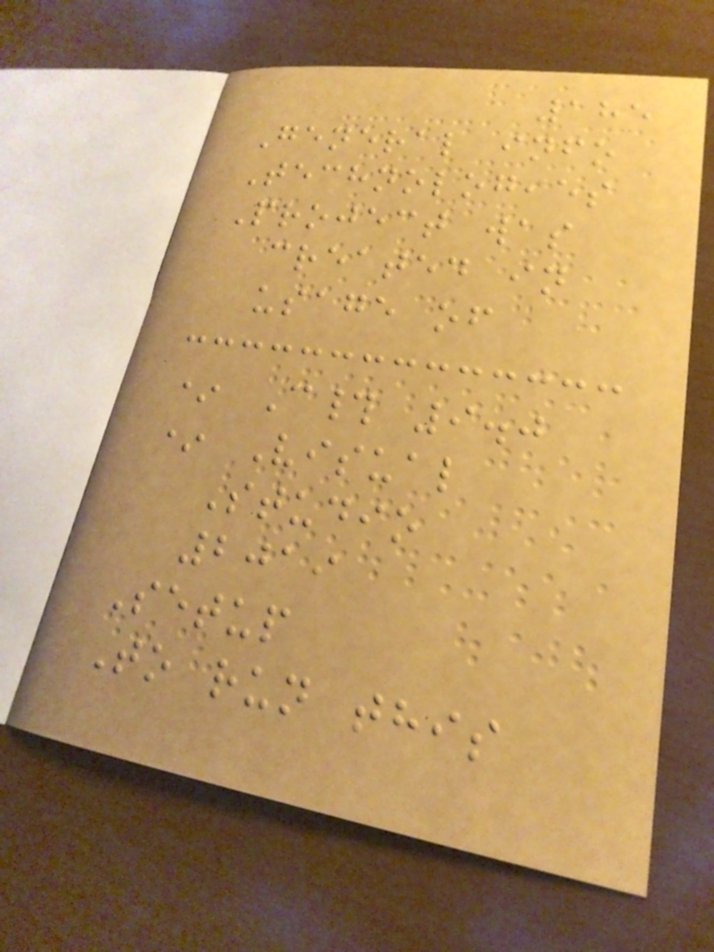185
General info
Technologies
Project was
created in
usage of
* C# 9.0
* Visual
Studio
2019
Setup
To run this
